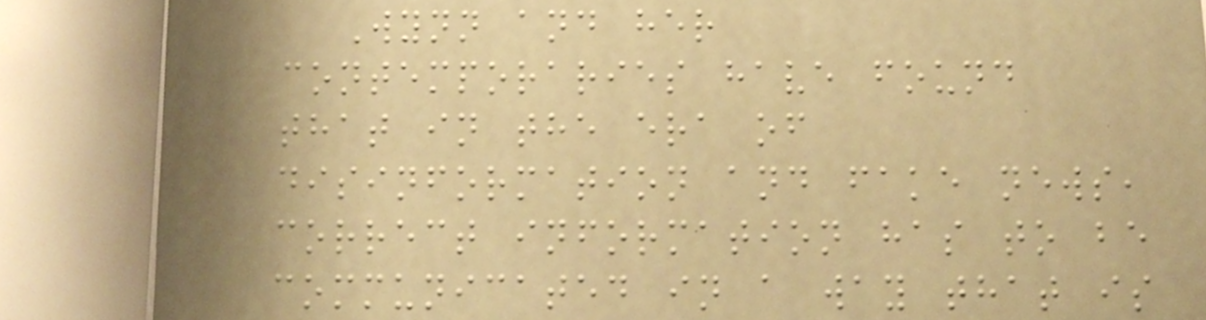Wynn and her
contemporaries have found
that in the era of
disinformation and fake news,
correct information has to be
communicated in a way that is
